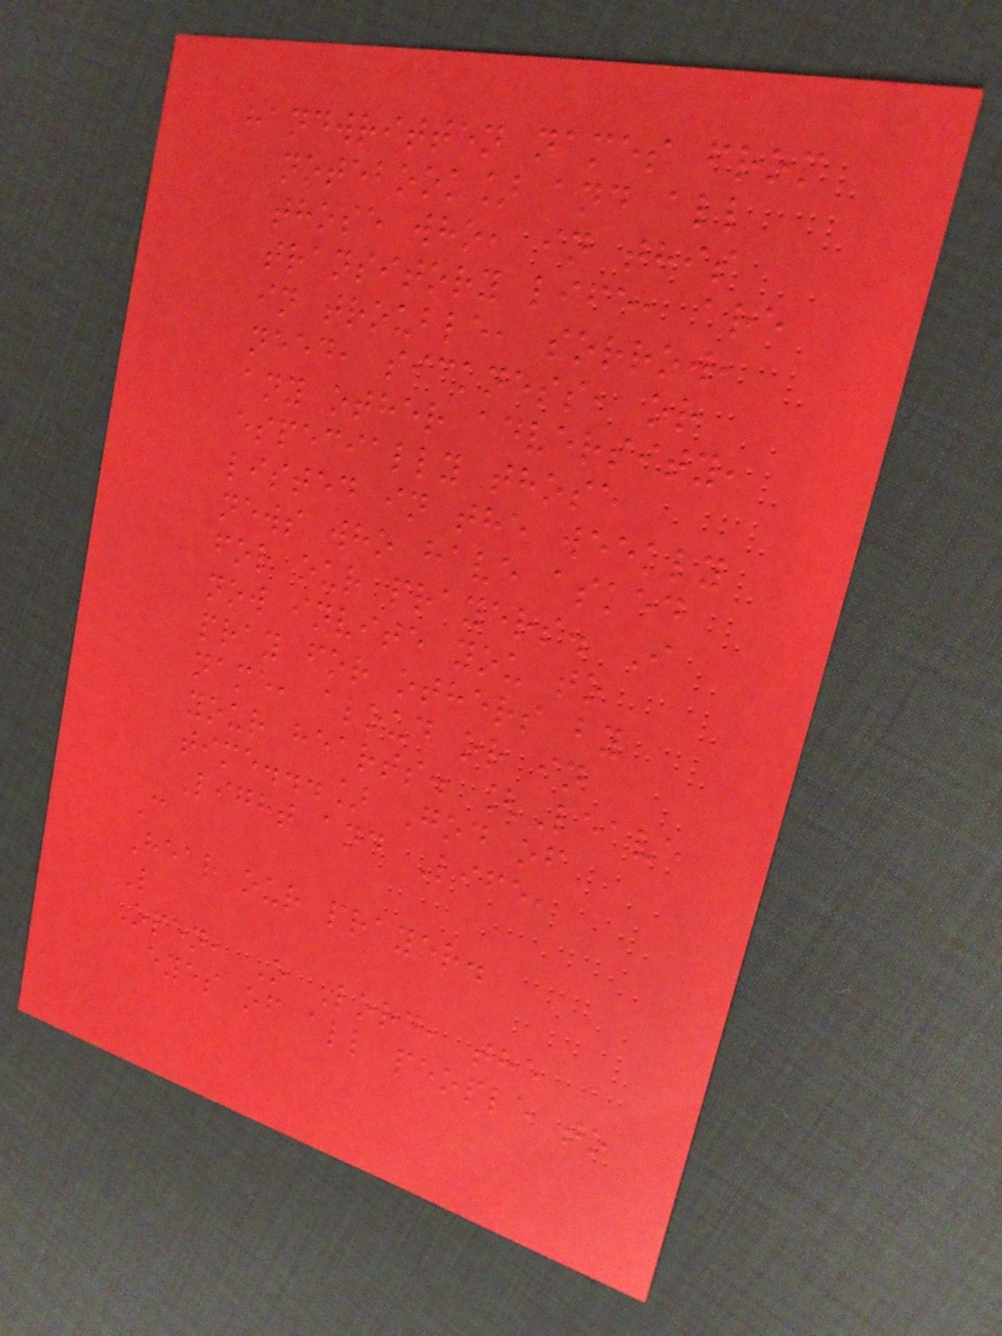handwritten names from
notebook] and all
those who, in this
transitory life, are
in trouble, sorrow,
need, sickness, or
any other adversity,
especially those
listed in the weekly
news who have asked
for our prayers. I
now invite you to
pray for others by
name, aloud or in
your hearts. [Leave
time...] God of
Light and Life,
C
Hear our prayer.
L
Open, O Lord, the
eyes of all people to
